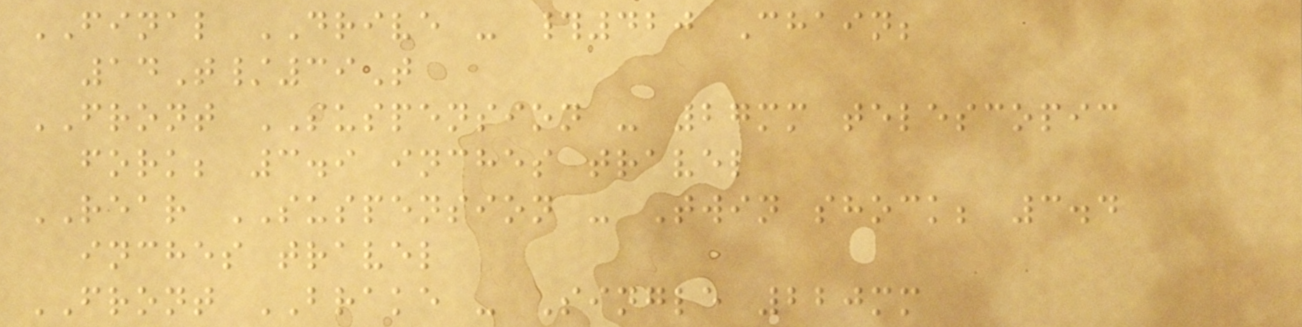FINAL DRIVE - #420 Chain;
14T/39T
FRONT SUSPENSION - 27mm telescopic
fork; 3.9 inches travel
REAR SUSPENSION - Twin shock; 3.4
inches travel
FRONT BRAKE - Single 220mm
